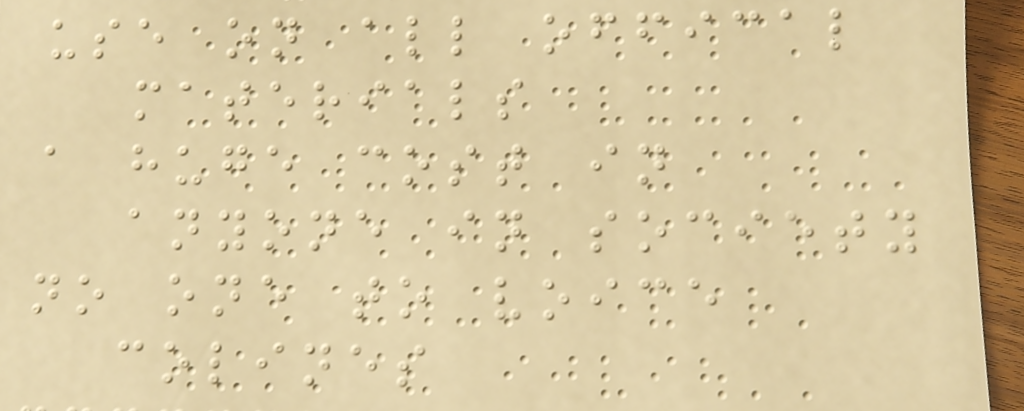use on all offical
materials
a huge cost in
anyone in society
no one to voice
colines
